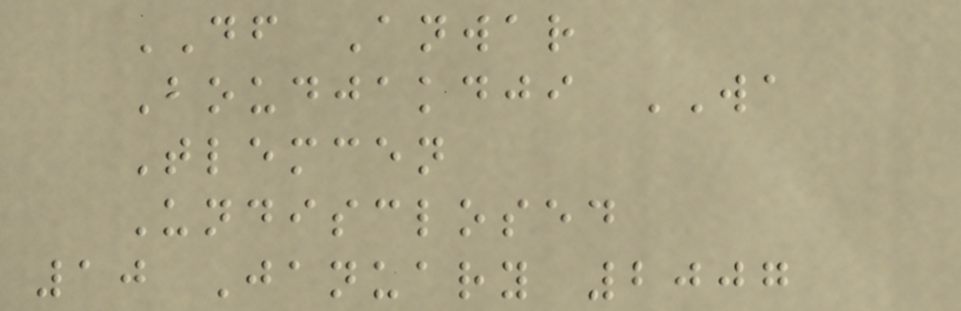DF Anwar
Boudjakdji WA
Tlemcen
Undisclosed
10 January 2007
